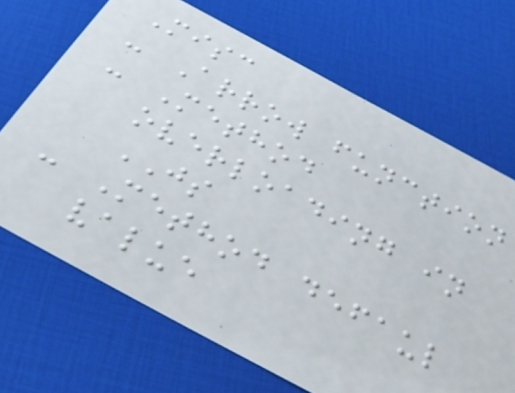Misc
- Arrow function
- Method
overloading in
JS
- Method defaul
value
